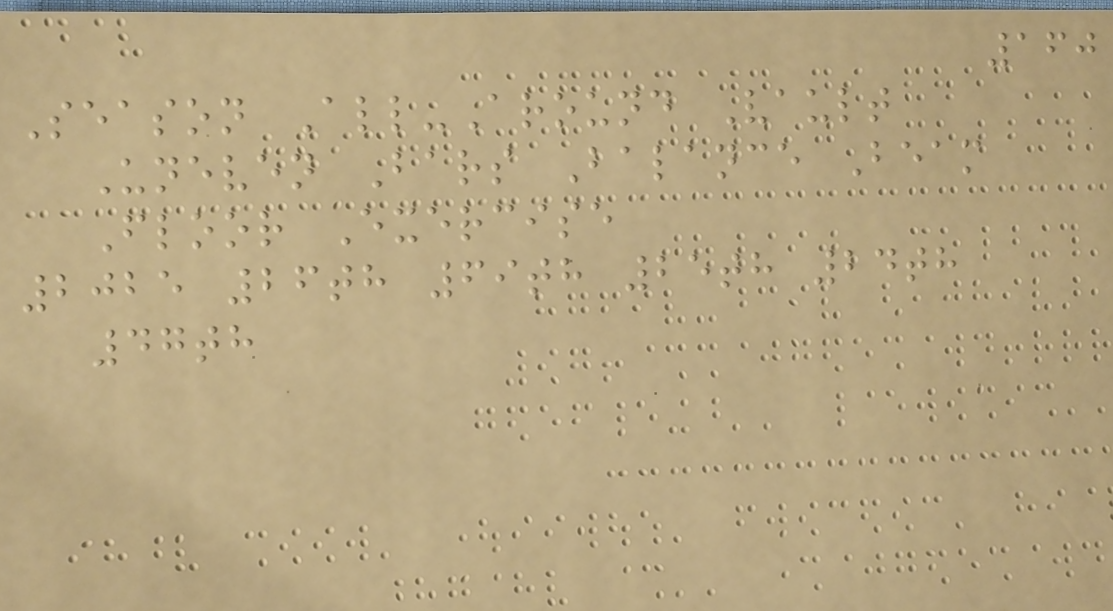160
Season All-Around Vault
Uneven Bars Balance Beam
Floor Exercise
2025 26th 69th 25th 24th
47th
